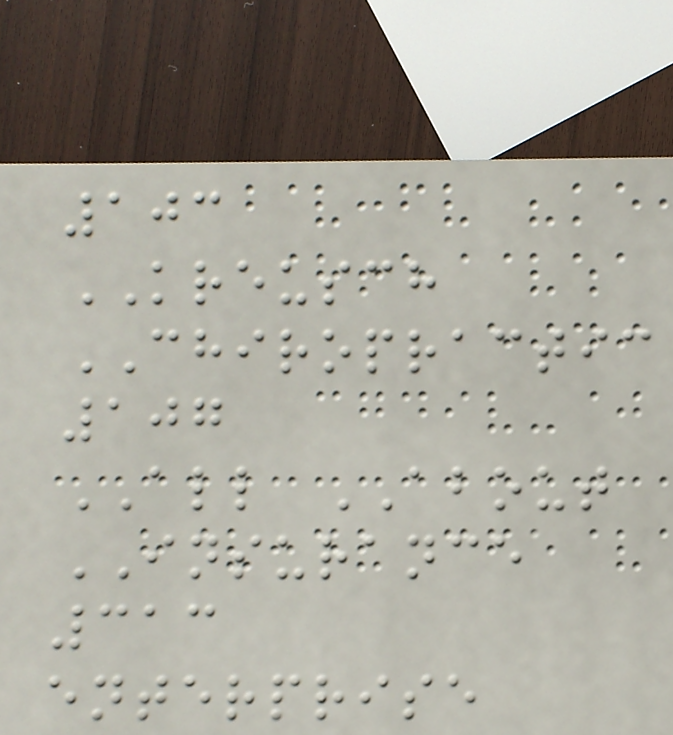103
KREUSCH
CHIROPRACTIC
107
ALL ABOUT
INSURANCE
313
enterprise
